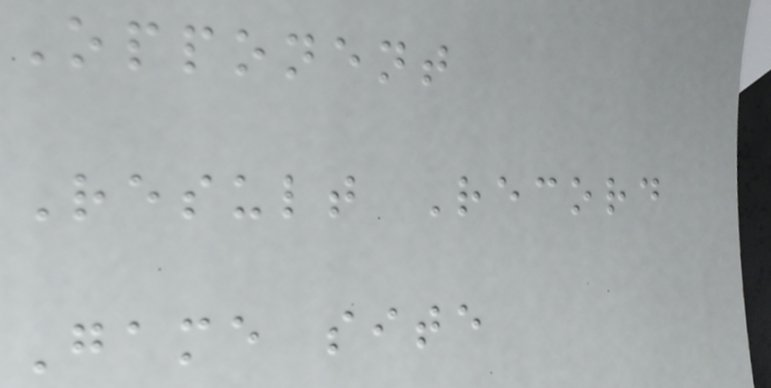Opponent
Result Record
Game site
